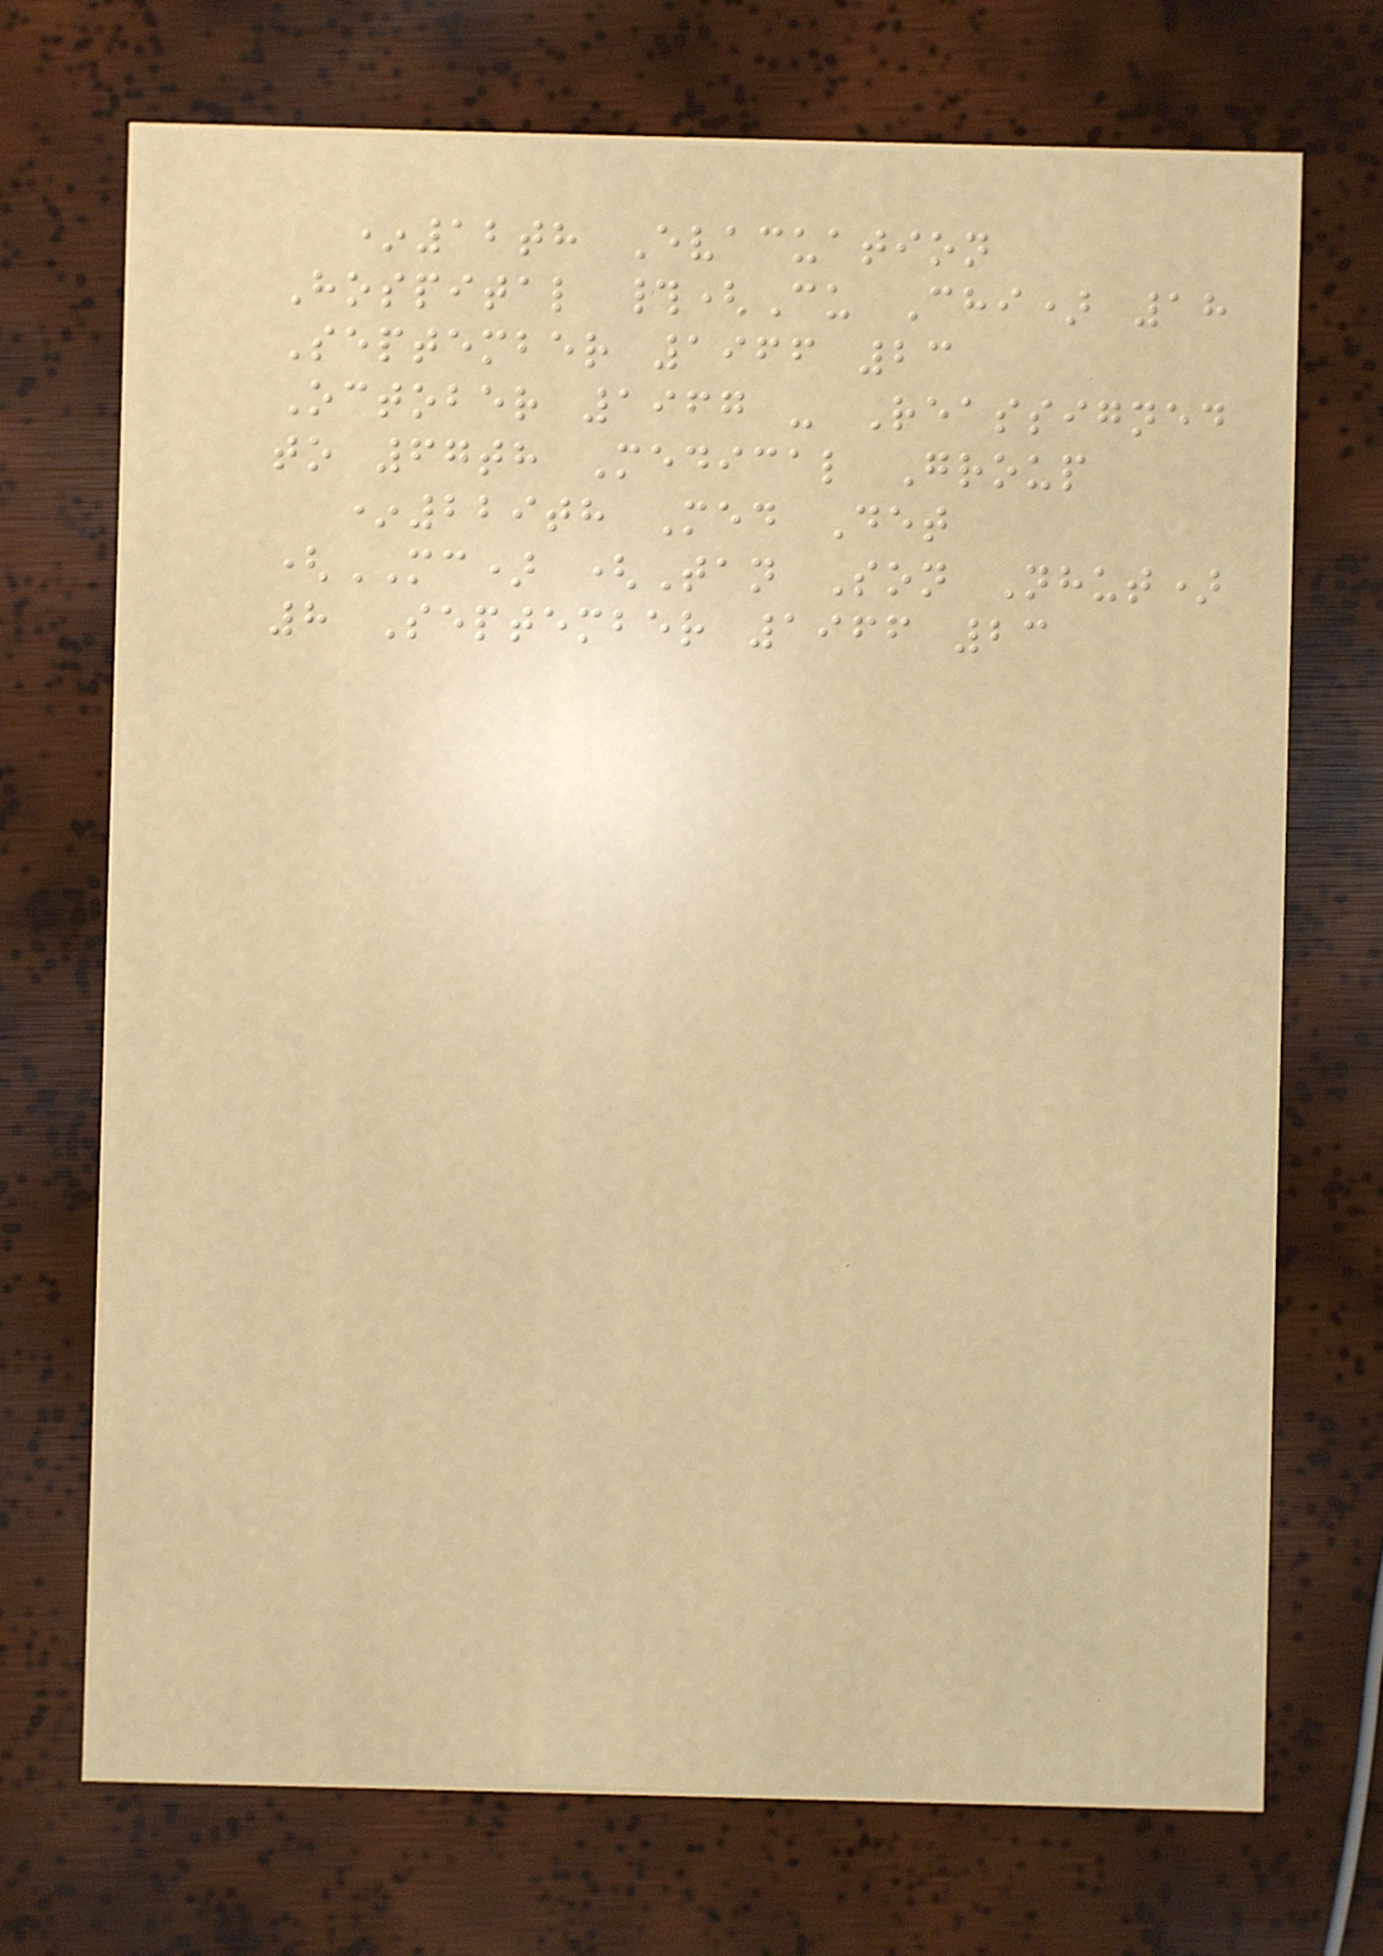*12th Evacuation
Hospital #(Cu Chi) 18
September 1966 23
October 1967 - Reassigned
to 67th Medical Group
*229th Med Det
(MC) (Tan Son Nhut)
8 September 1966 23
